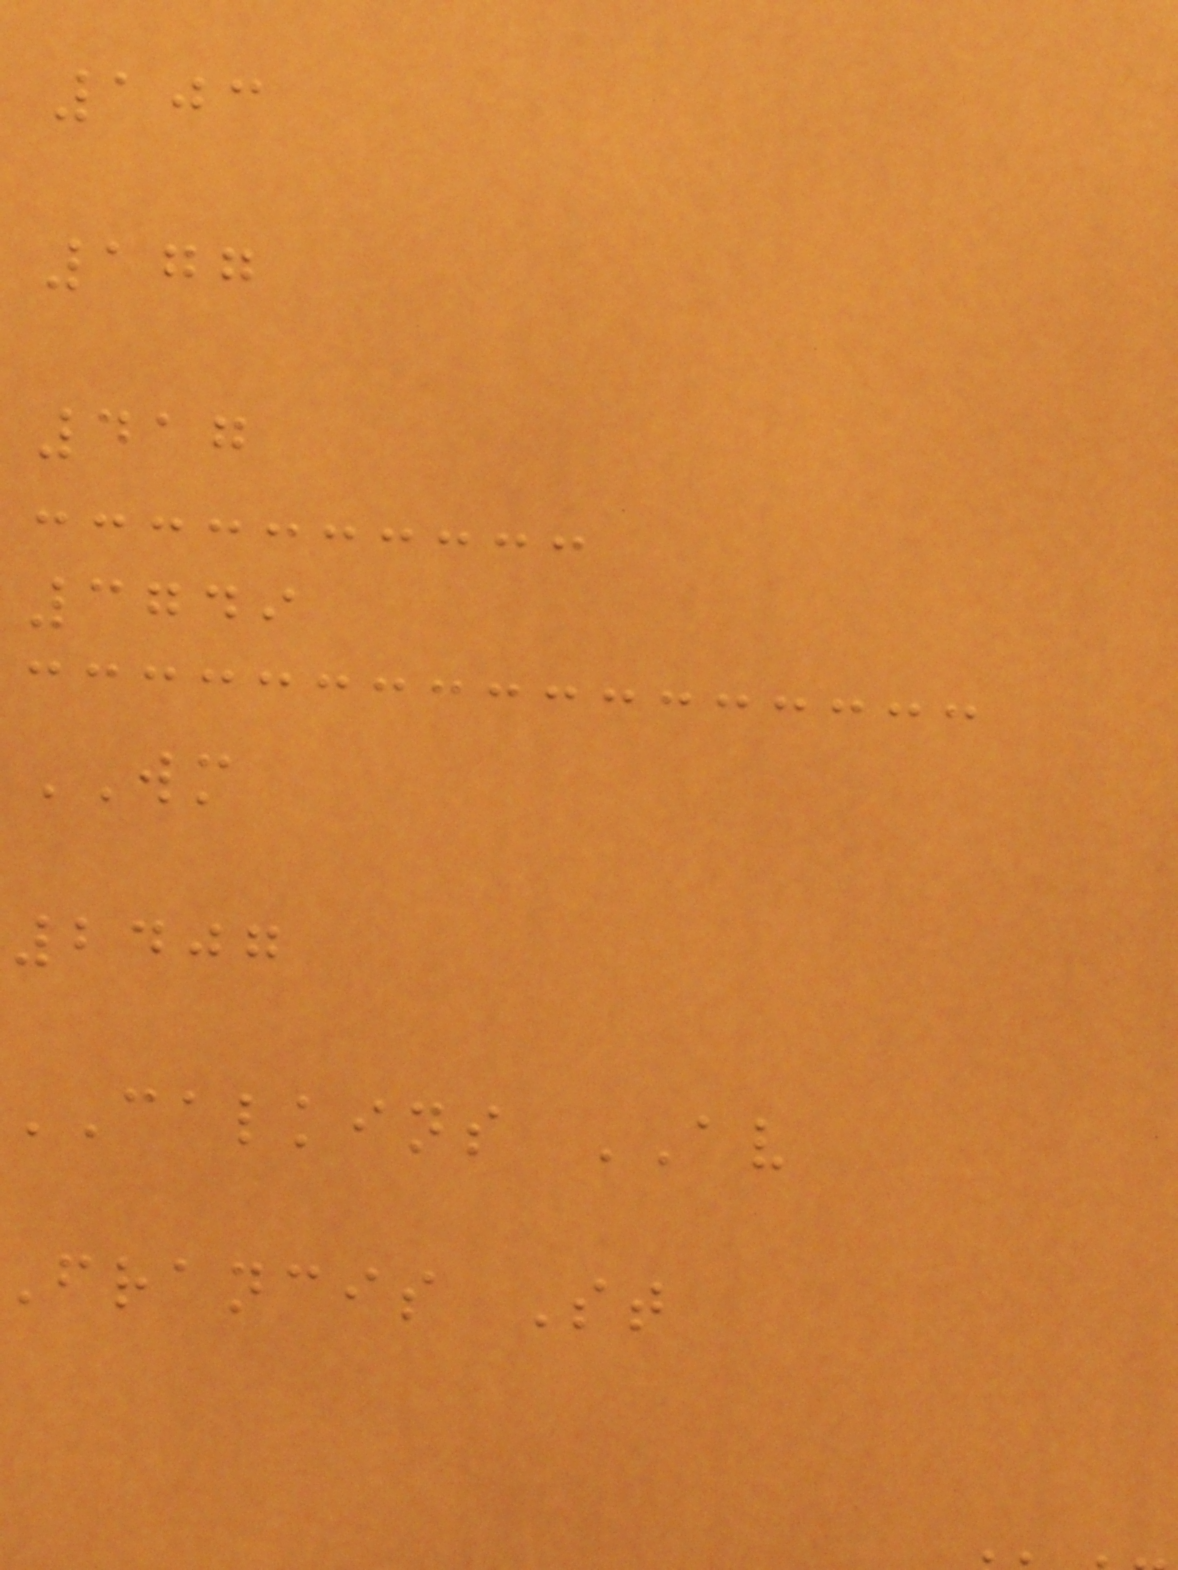103
177
417
3749
WM
2407
CALKINS AV
francis St
